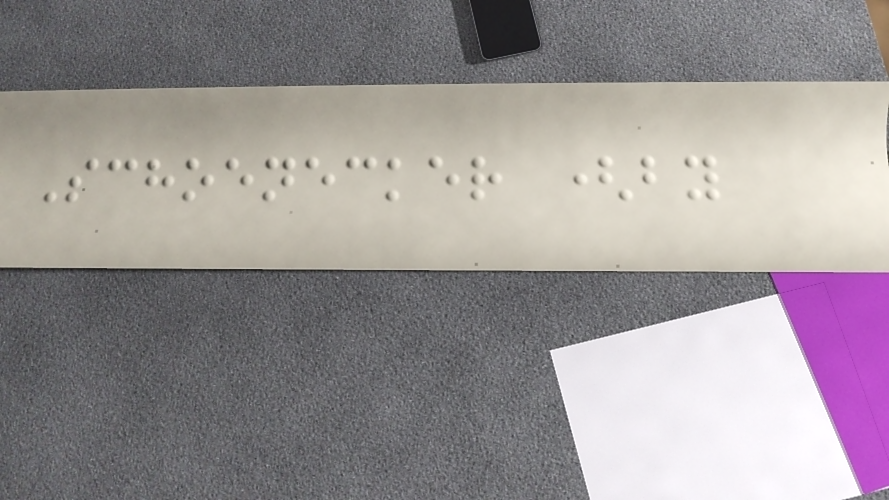Schoenecker (by
